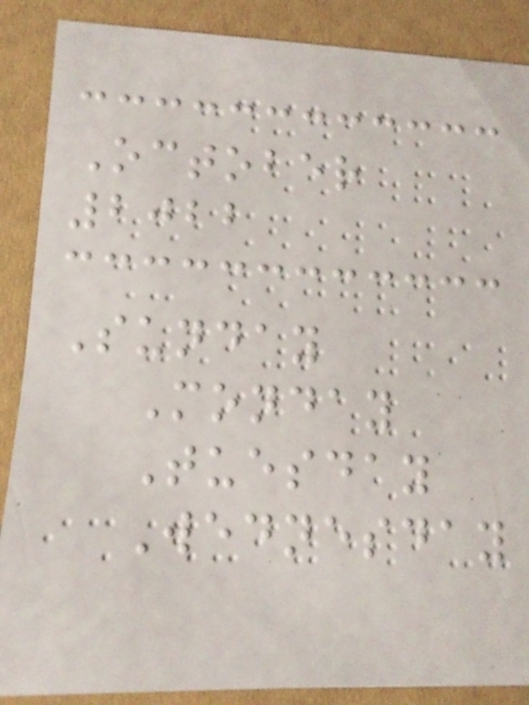October
2022
Sunday
Monday
Tuesday
Wednesday
